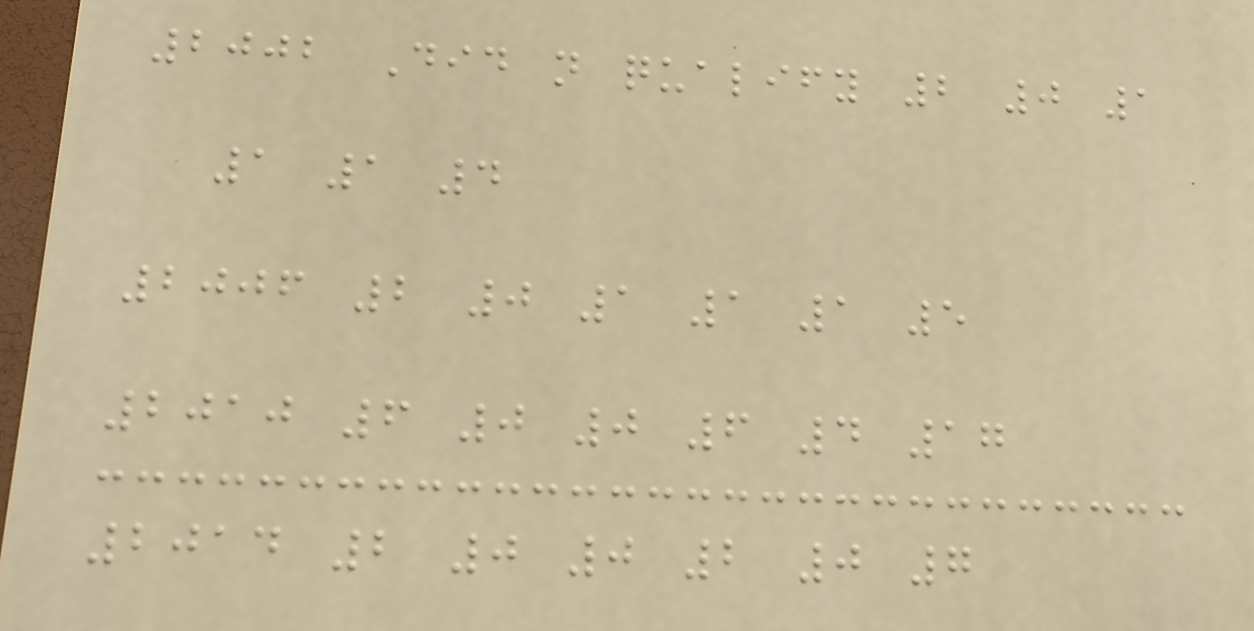2002 Did not qualify 2 0 1
1 1 4
2006 2 0 1 1 1 5
2010 6 0 0 6 4 17
2014 2 0 0 2 0 7
